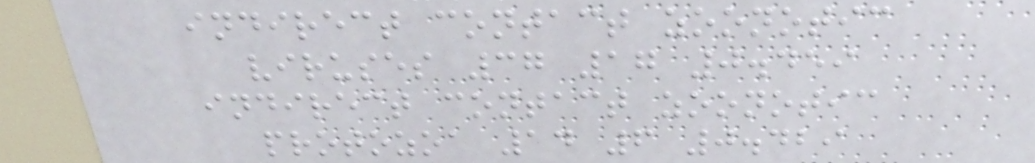indirect contact zoonotic
viruses 37 17 0.459
indirect contact zoonotic
protozoa 14 6 0.429
